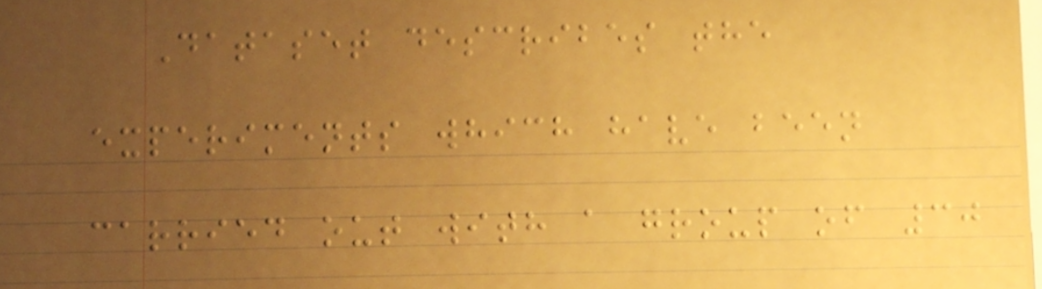Dataset describes the
experiments which have been
carried out with a group of 30
